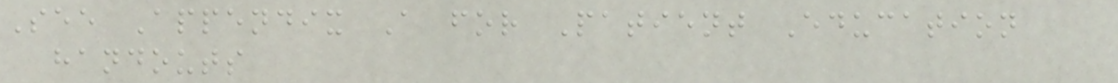See Appendix A for Patient Education
handouts
